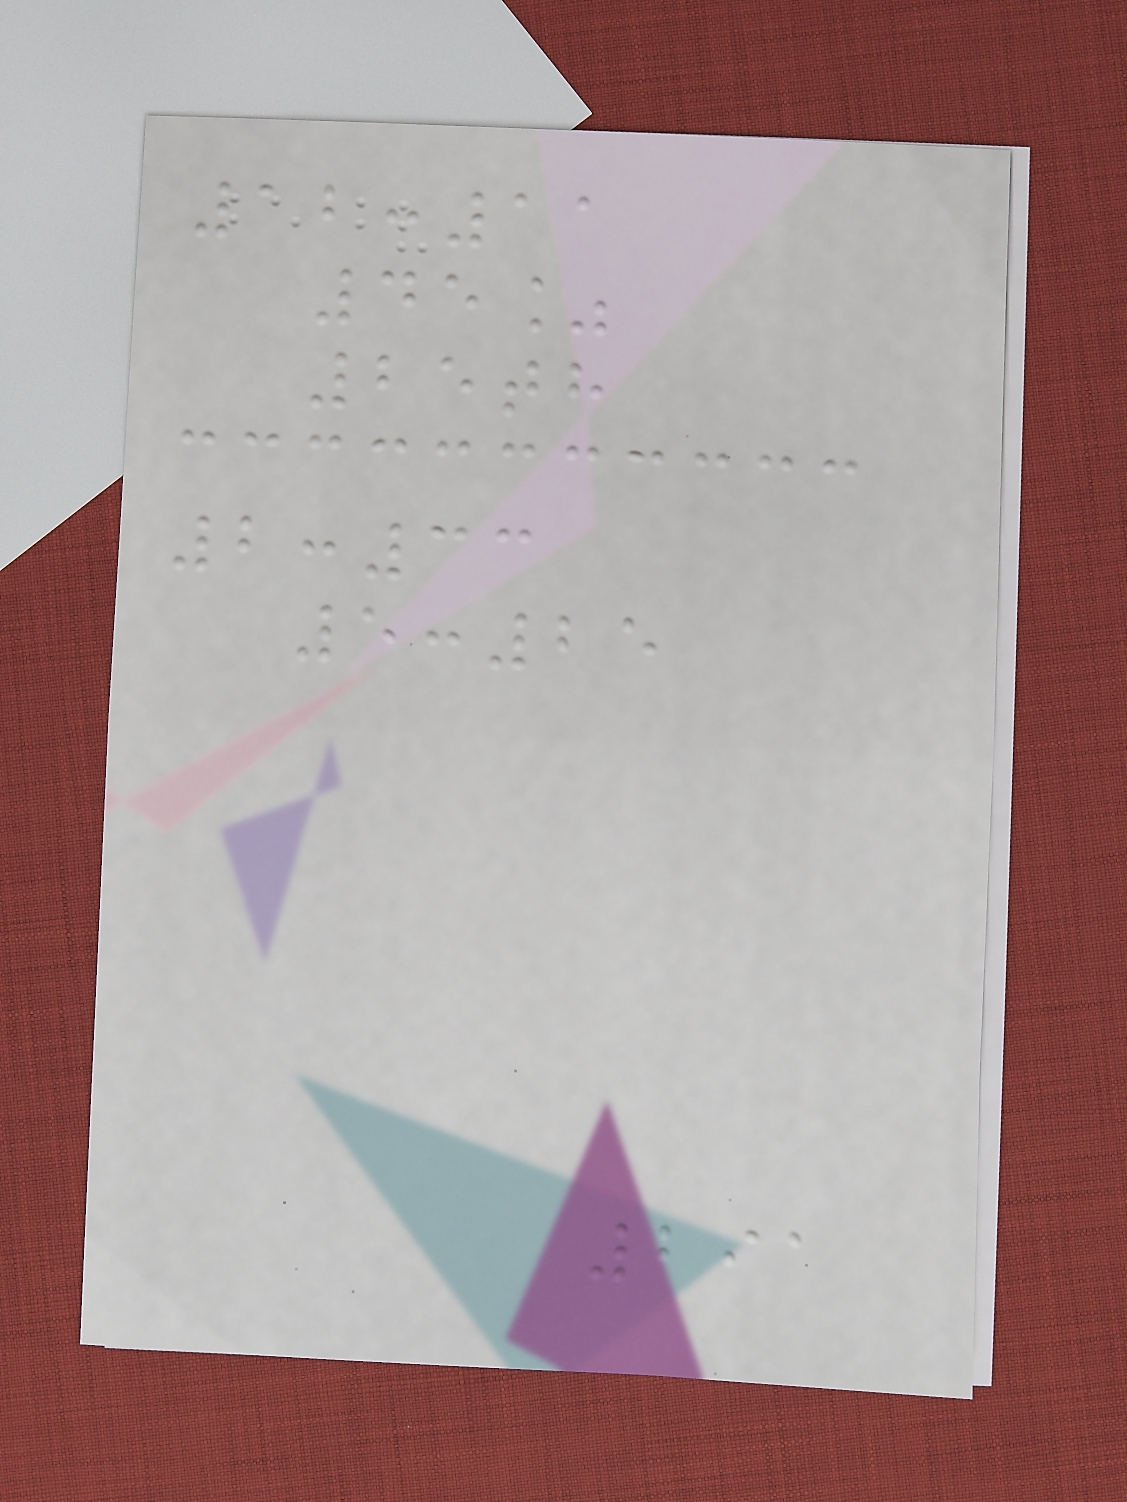12:11
45%
25th
2:33
5:25
291
